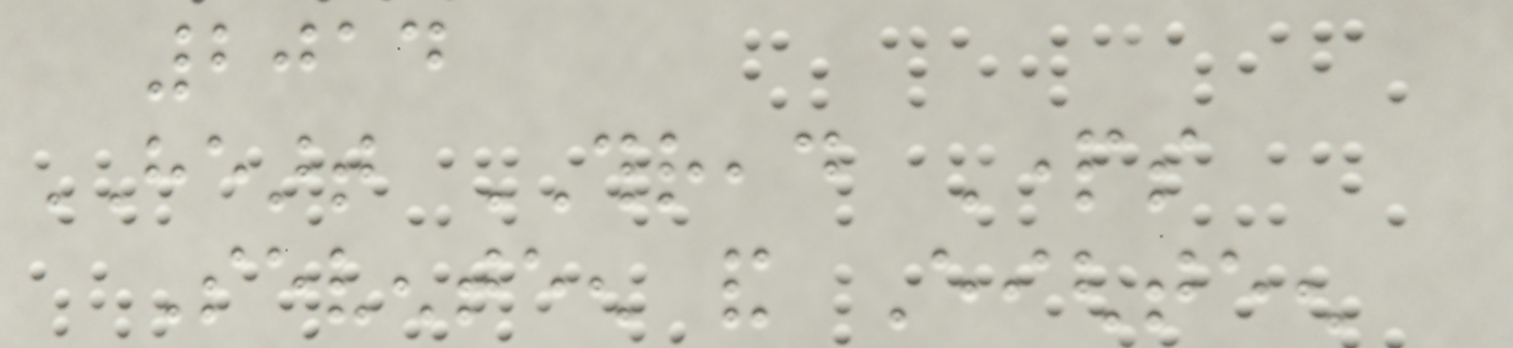2014
HEART THREAD Parts
Seventeen and Eighteen
